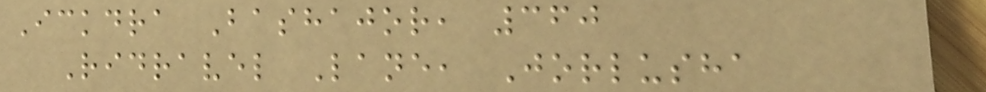Ickdra Bashajor, 360
Ridravel Lane, Jorlusha
